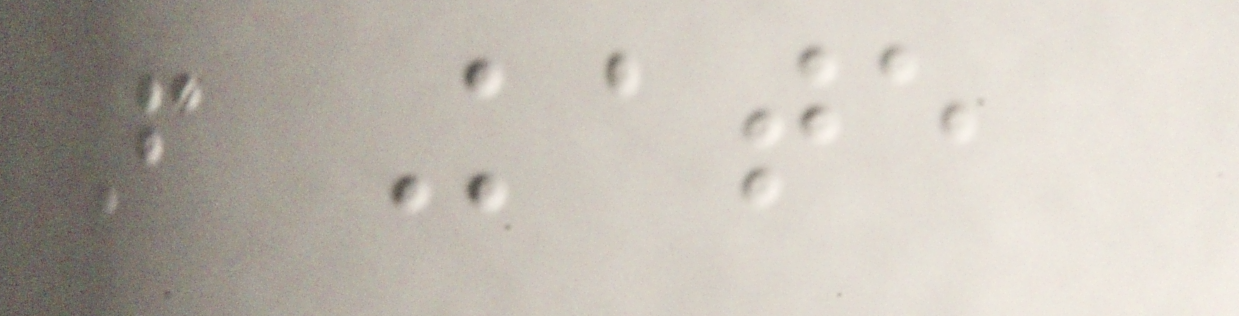F Kate
